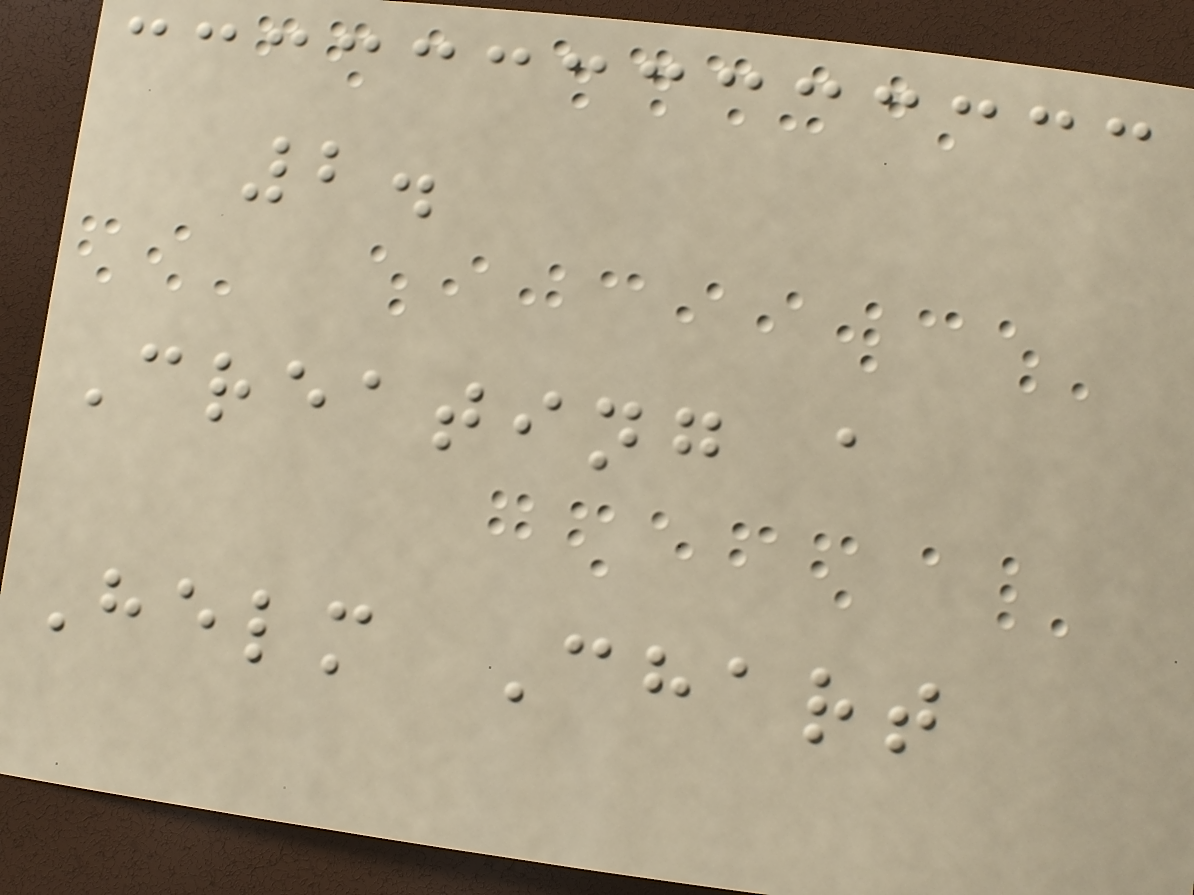2.
Creating a
Helm Chart
